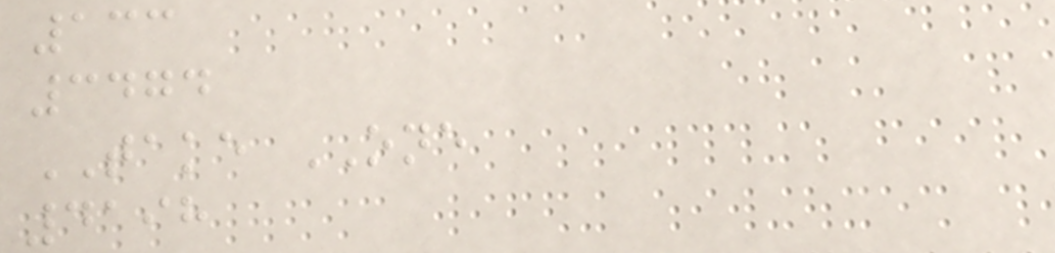133
3474
TAKE ONE
4198
